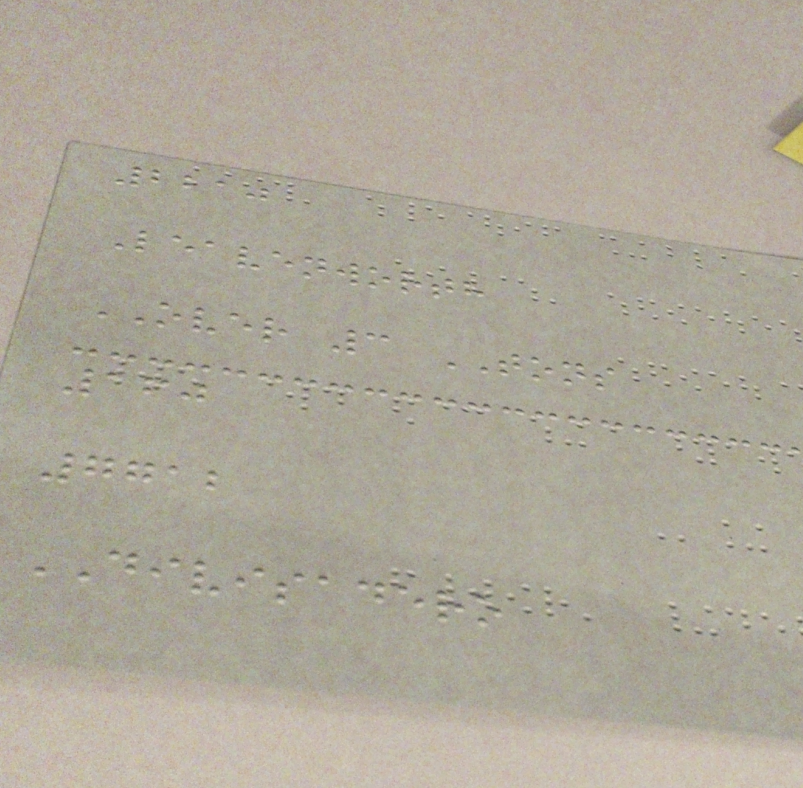2210
Leavenworth
OVER 3 TONS
160
7712
DIVISADERO
